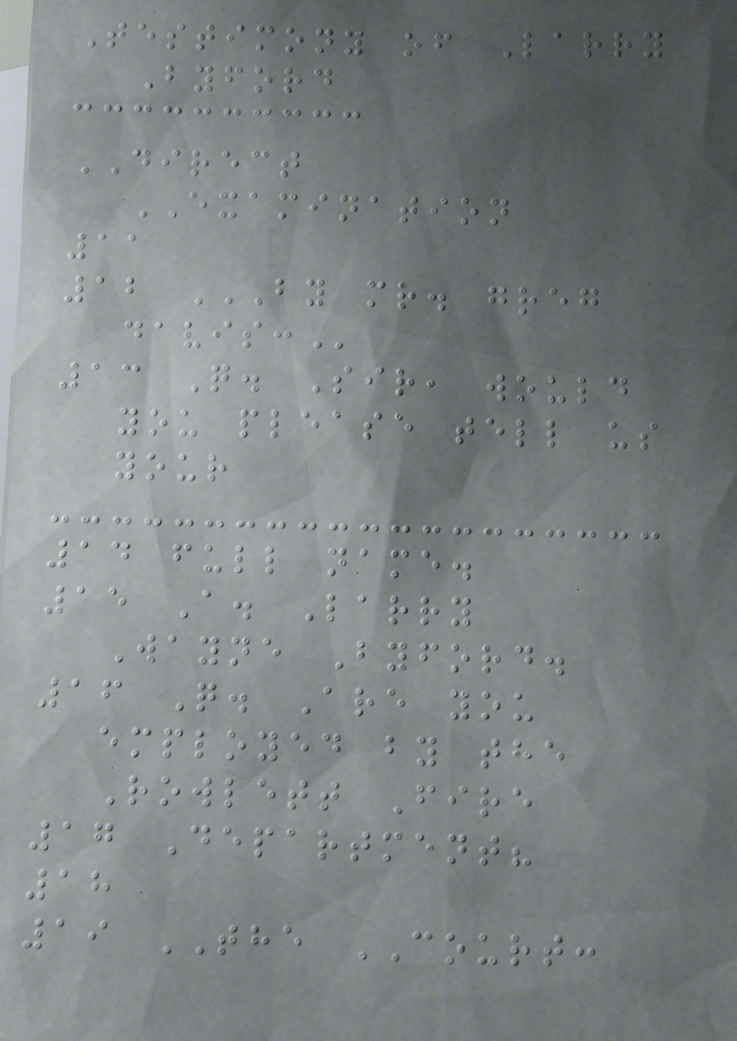Testimony of Larry
Byford
DIRECT
EXAMINATION
11
12 BY MR. GREG
DAVIS:
13 Q. Sir, would
you please tell us
your
14 full name.
15 A. Larry
Wayne Byford.
16 Q. Are you
employed by the
Rowlett Fire
17 Department?
18
19 THE COURT:
